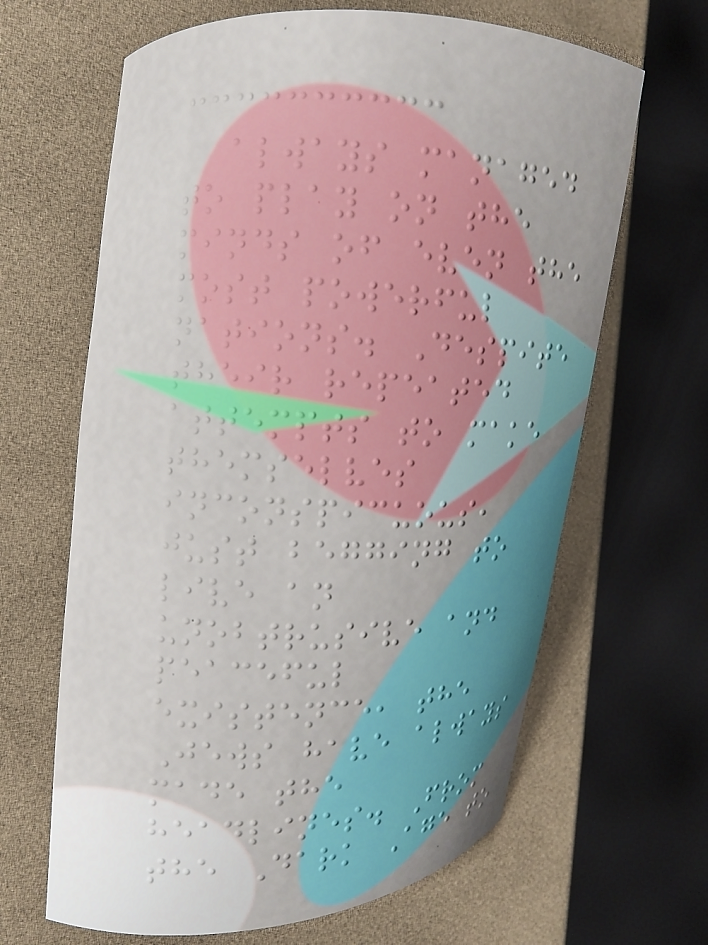always managed
to play on the
minds of even the
most powerful
nations. Despite
their repeated
attempts to make
themselves
inconspicuous,
just begging to
live an
unobtrusive and
peaceful
existence, the
Jews have always
made the
headlines. From
the Dark Age to
